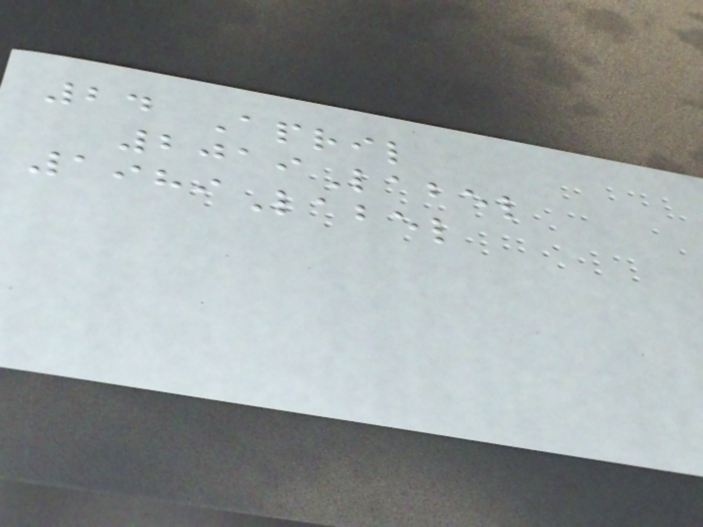24 April
2019Label
1989Label
